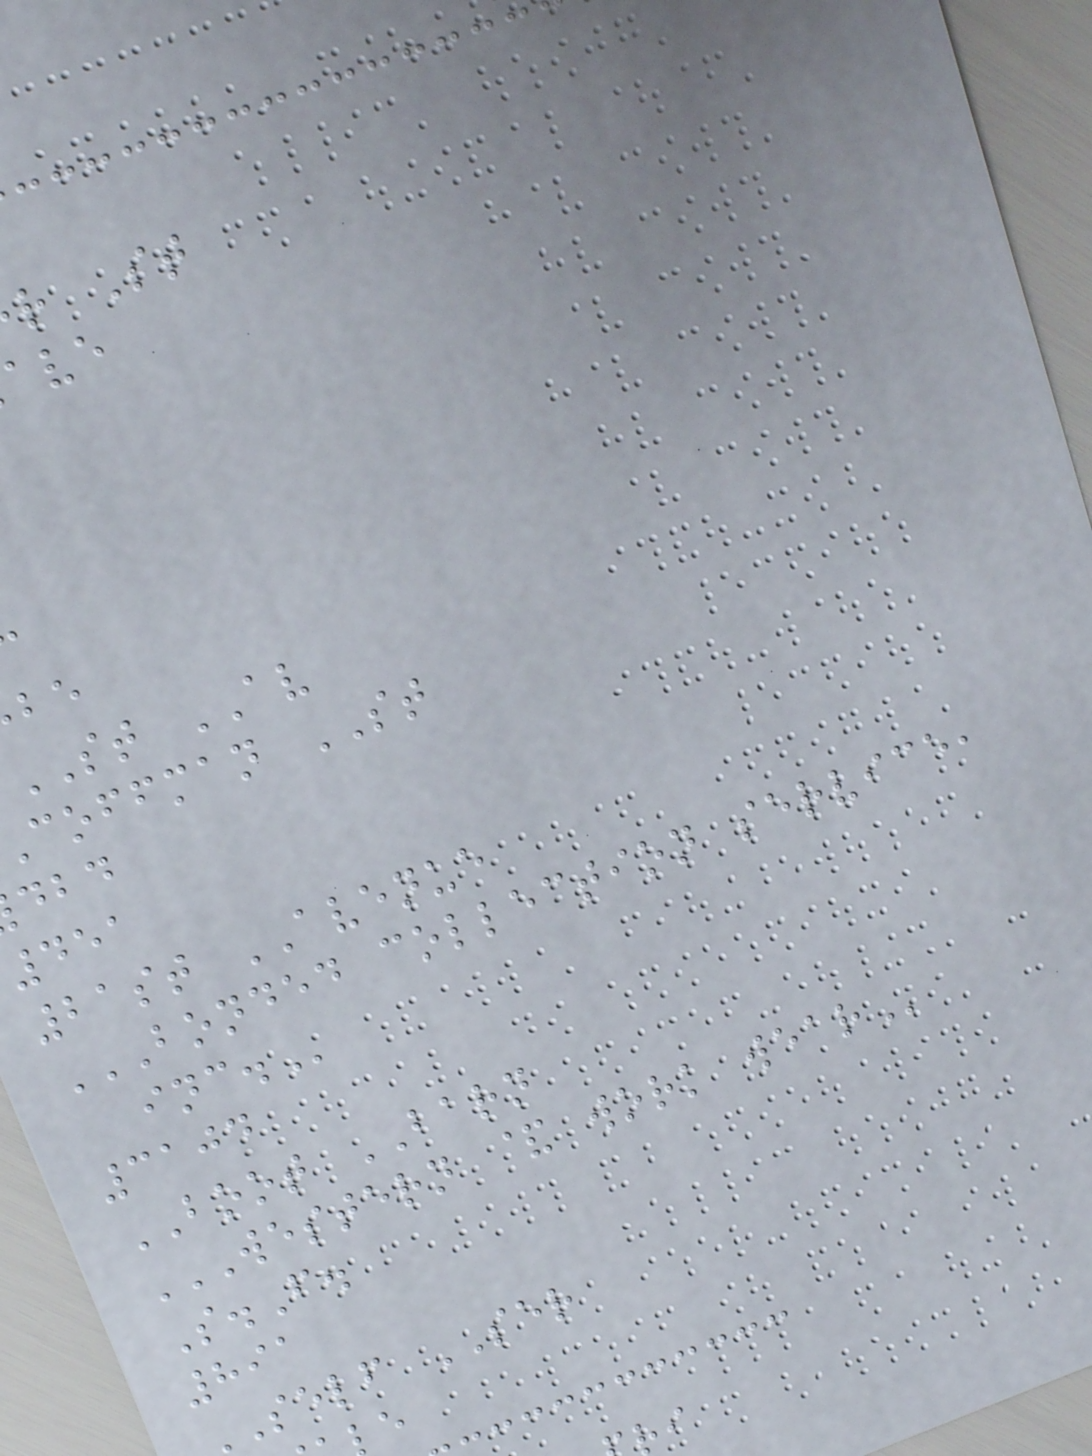r St
ST AV
coffman ST
451
21st AVENUE
BONDED COLLECTION SERVICE,
3104
BOOT BARN
WESTERN & WORK WEAR
S.F.
891
self SER
